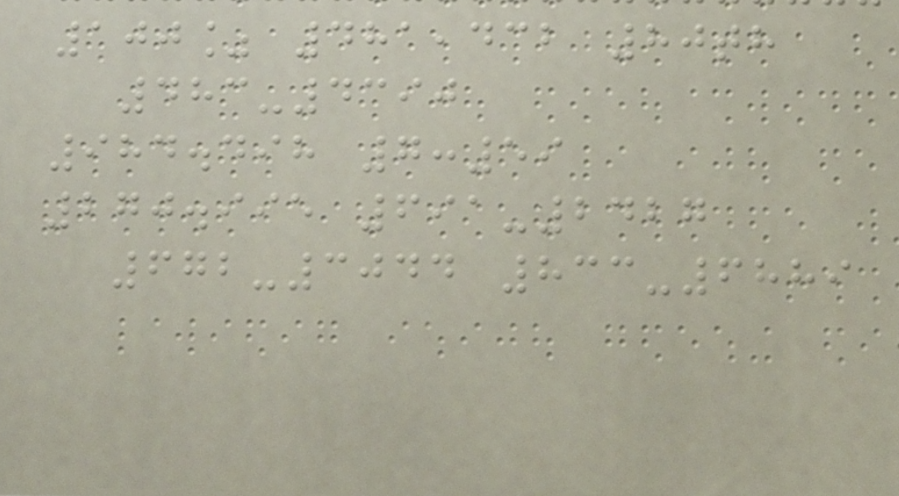100% 481,432 80th
483-4390
984.498 7:59
270.995 691-2427
672-3044 833-6889
